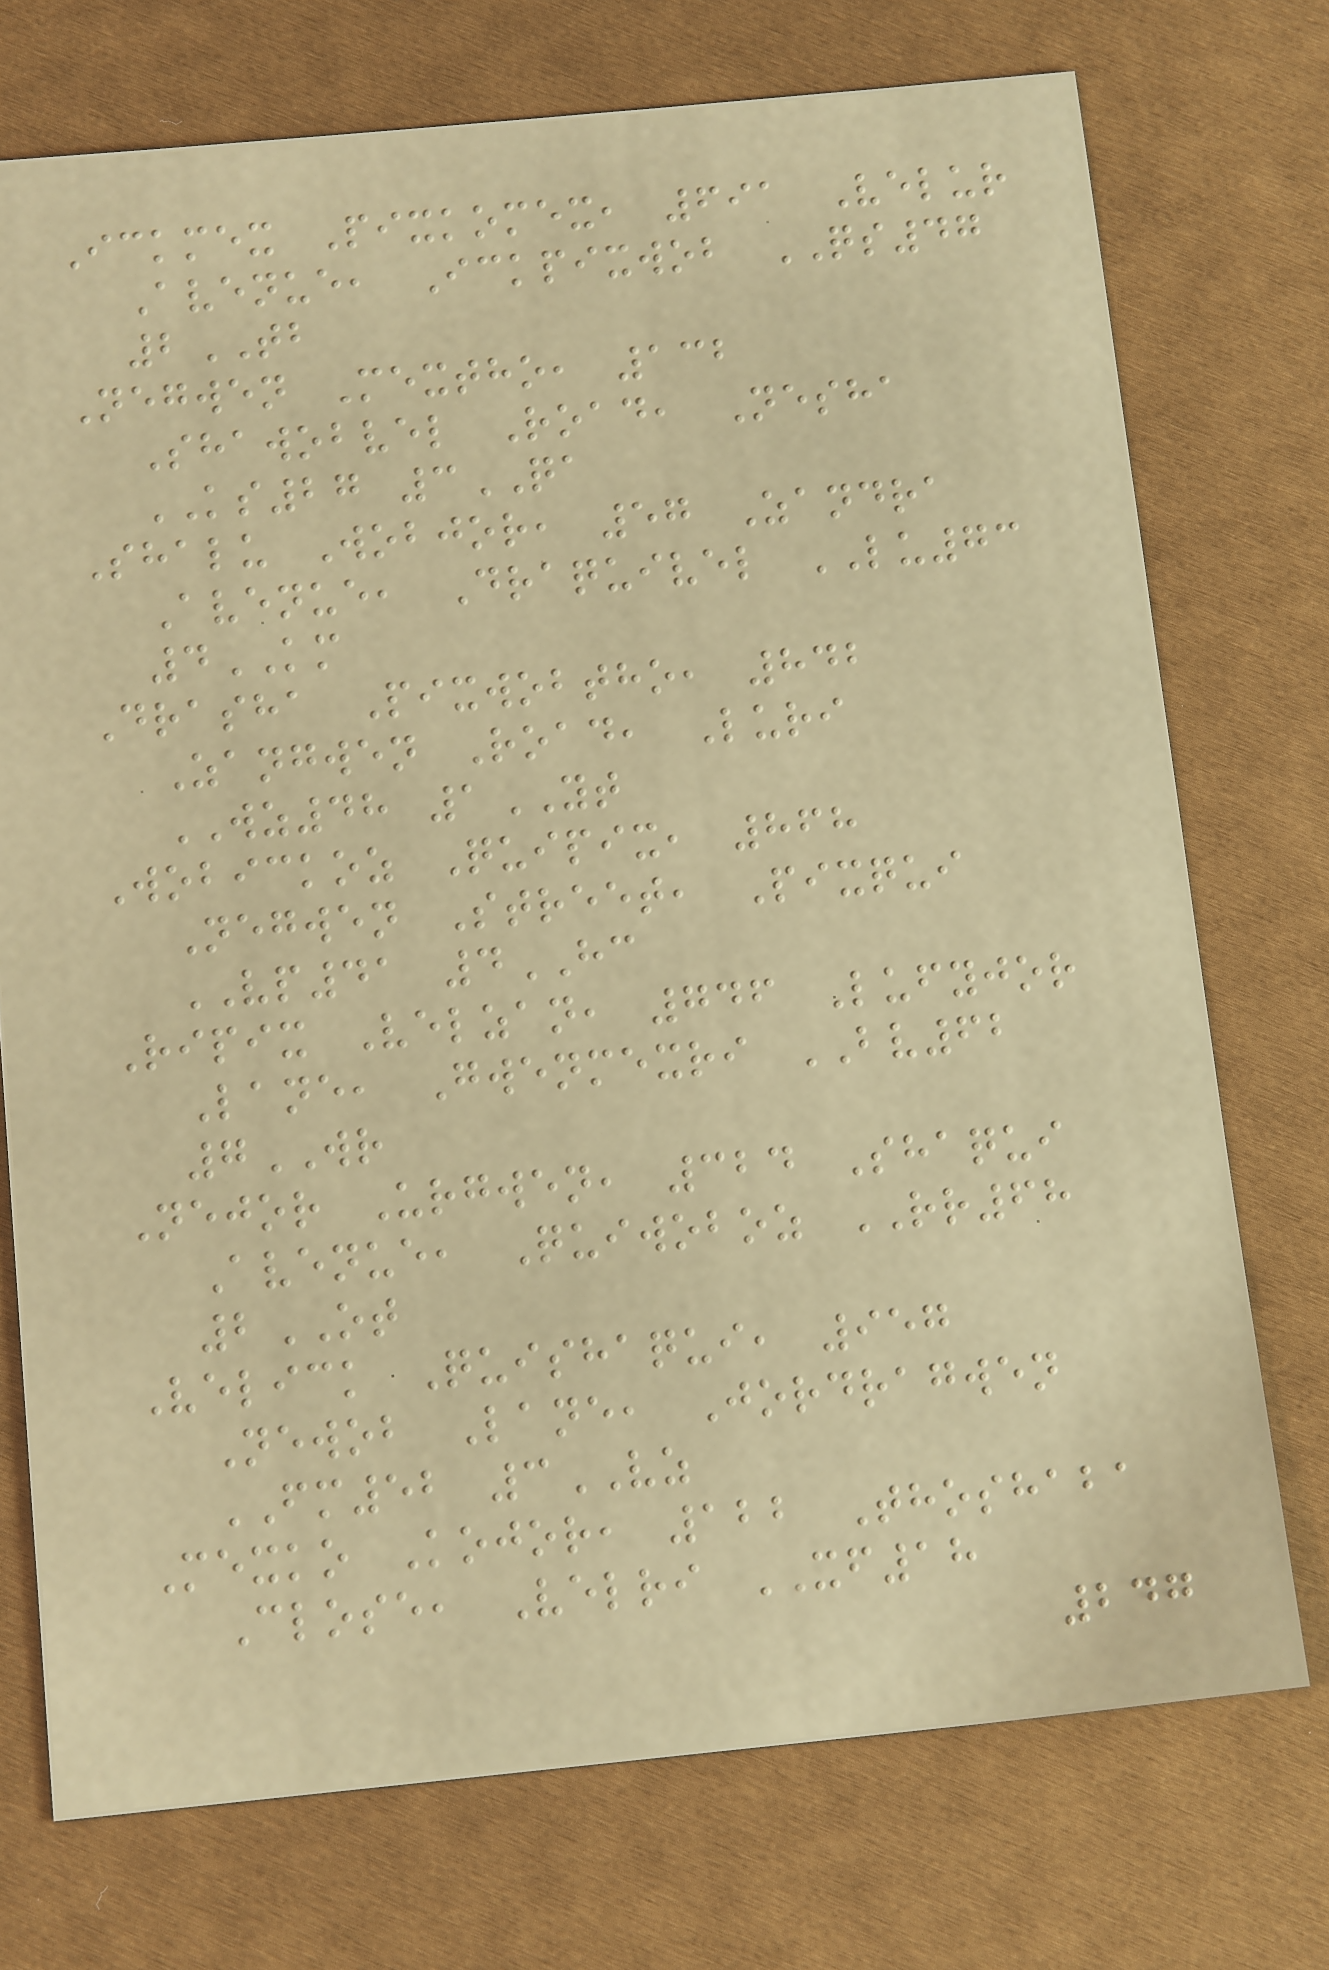Ickmex Pixkomex, 691 Velur
Avenue, Ickpixwob QS47
2TB
Negwen Mextho, 132
Shawobvel Road, Nesha
KS27 3QA
Shalu Wobjor, 57 Zandra
Avenue, Draquivel LU73
4KM
Drasha Pixwobtho, 842
Zangwen Road, Luri
WZ48 1YT
Wobickoz Quipix, 868
Negwen Street, Pixqui
VP41 4HC
Ripix Velzan, 746 Lufyjor
Lane, Gwenmexri BV62
7WR
Nejor Urgwen, 324 Shaqui
Avenue, Quiwoboz RR68
2OT
Velick Quishaqui, 957
Newob Lane, Jordragwen
FM52 3VZ
Mexko Kojor, 122 Thoshaba
Close, Velri XF18
247
